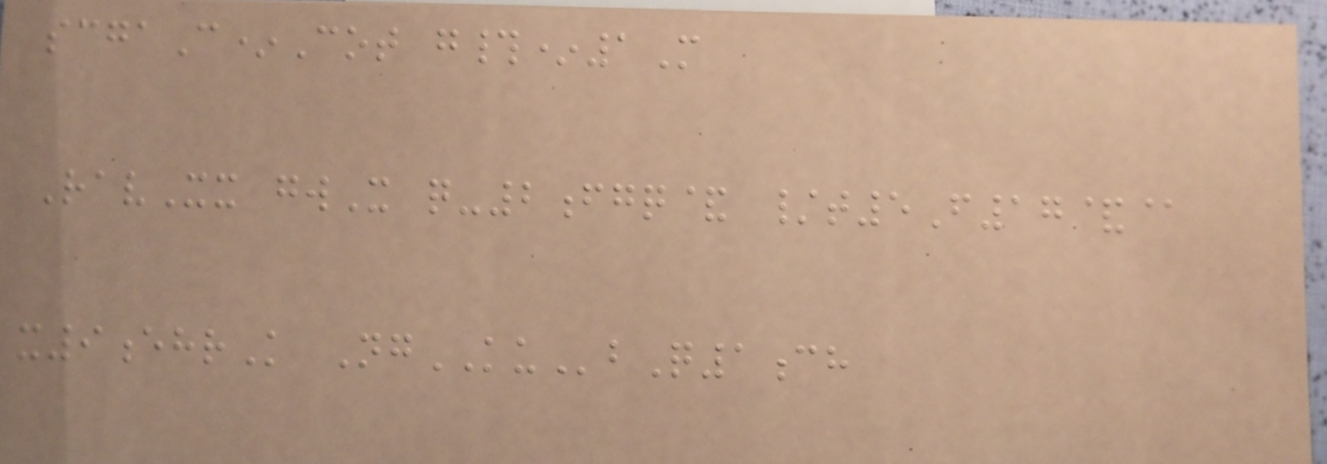scgaC*Cot g#*1M
RavXx gwX q-2fgq& /t5F17&@
x9ehrK NgKUbQ1ch
